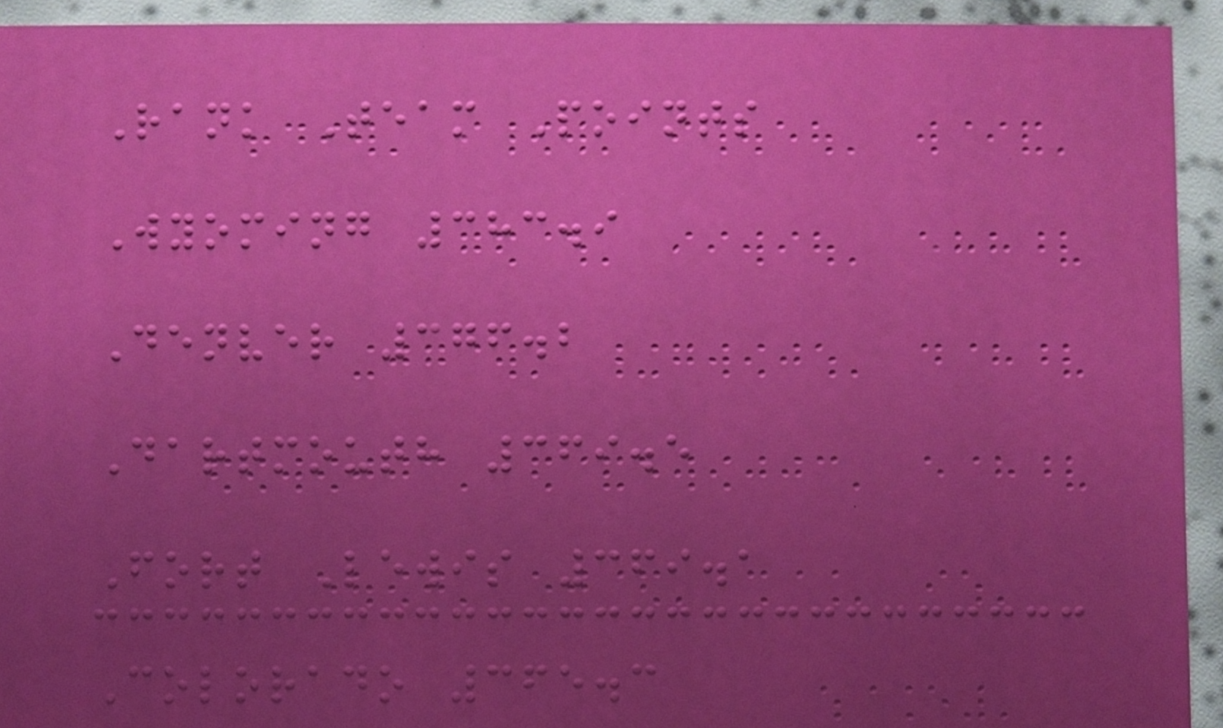Rank Team Points
Wyoming 383.9
Denver 376.2
Dartmouth 369.5
Fort Lewis 369.1
Colorado 365.3
